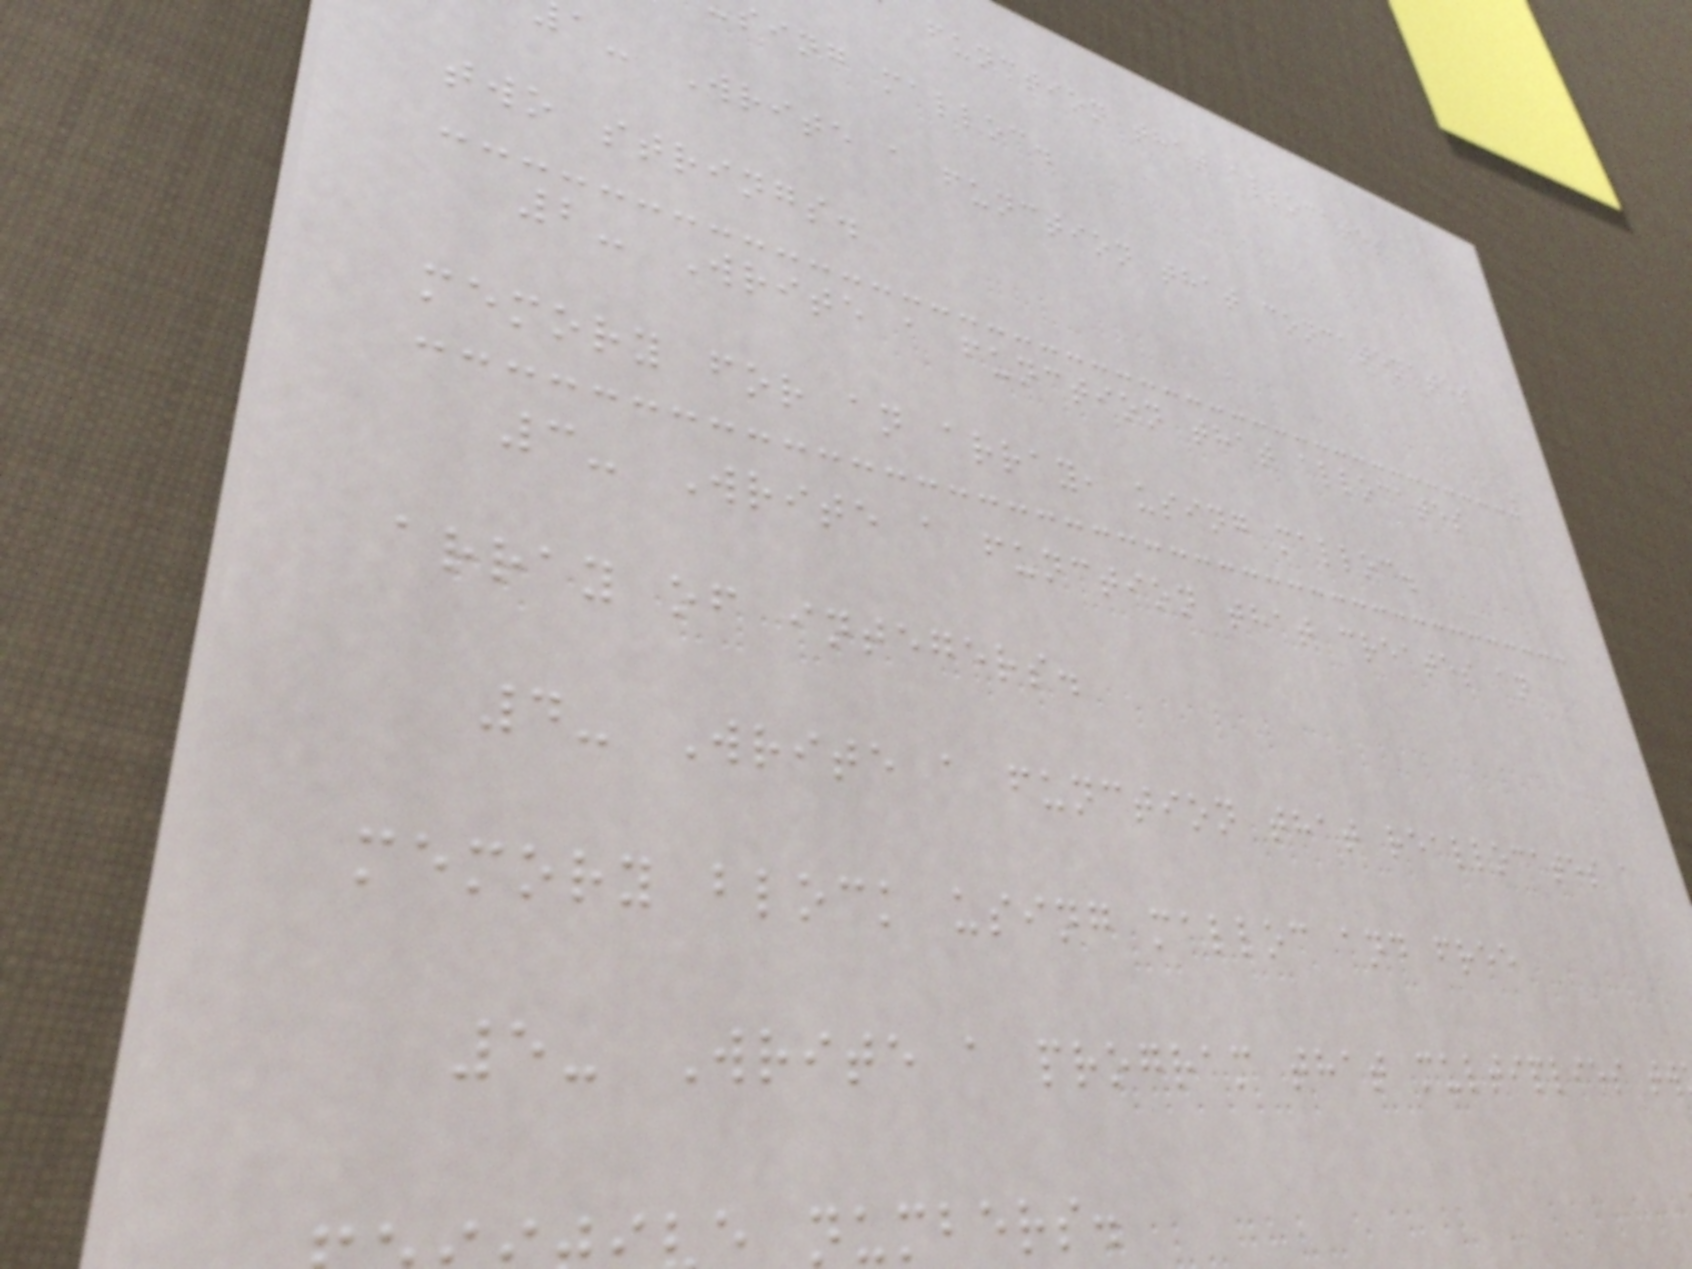function that allocates
sing malloc.
a- Write a function that concatenates
two strings.
2- Write a function that allocates
memory for an array, using malloc.
3- Write a function that creates an
array of integers.
4- Write a function that reallocates a
memory block using malloc and free
5- Write a program that multiplies tw
numbers.
